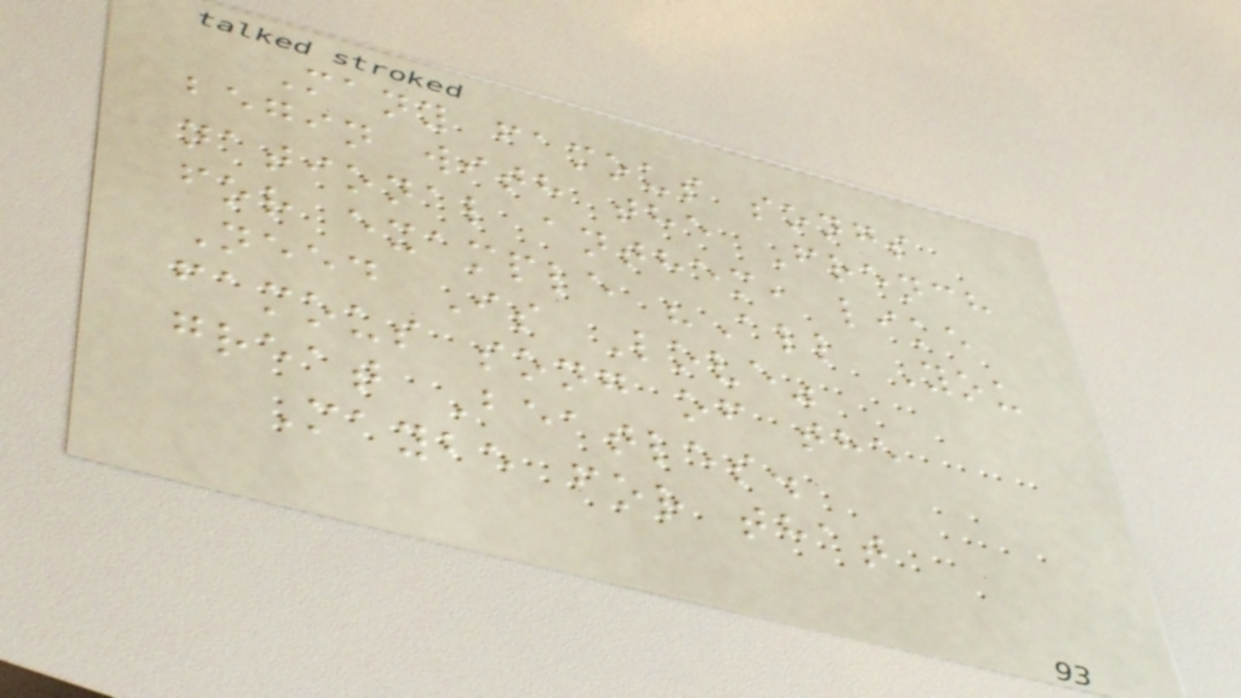Many famous songs
begin with the French
national anthem, like
for example "All You
Need Is Love"
famous song of the
great Beatles.
Maybe for that
